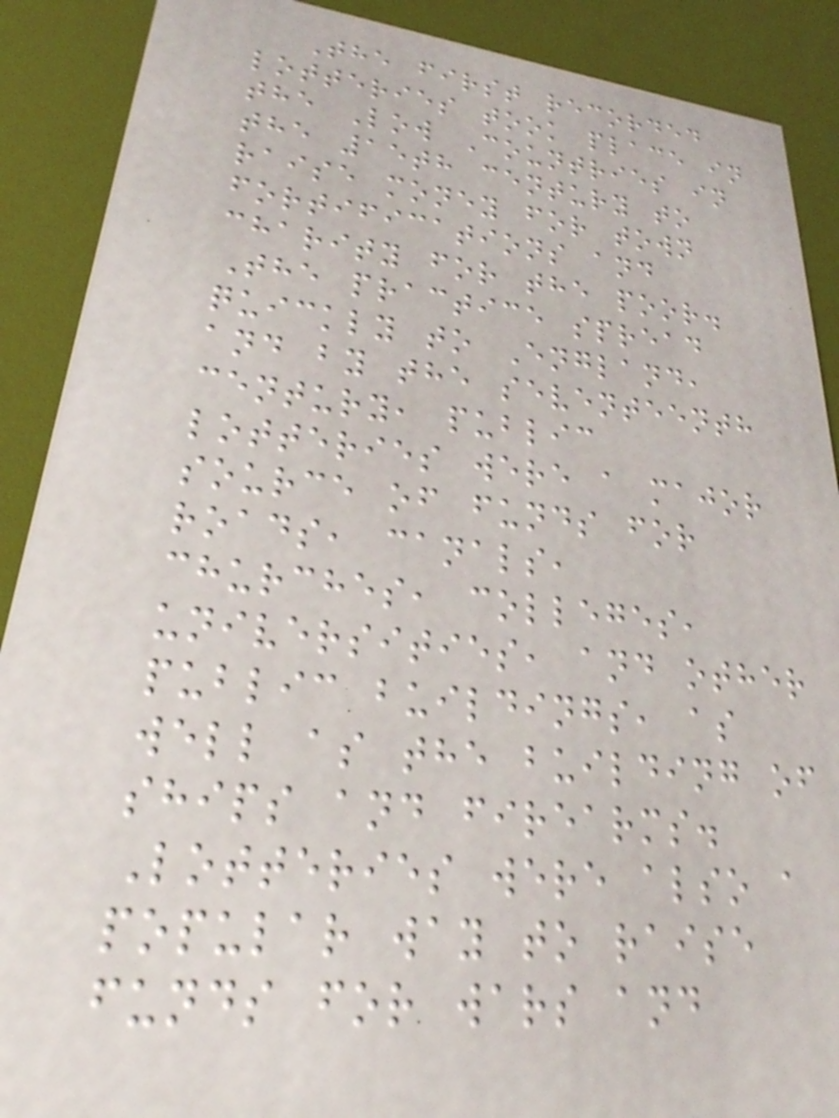The first recorded
lotteries took place in
the Low Countries in
the 15th century to
raise money for town
fortifications and
charity for the poor.
The practice spread
quickly to England,
and by the seventeenth
century, public
lotteries were a major
source of funds for
roads, canals,
churches, colleges,
universities, and other
public buildings, as
well as the building of
ships and firearms.
Lotteries were also a
popular way to raise
funds for wars and
